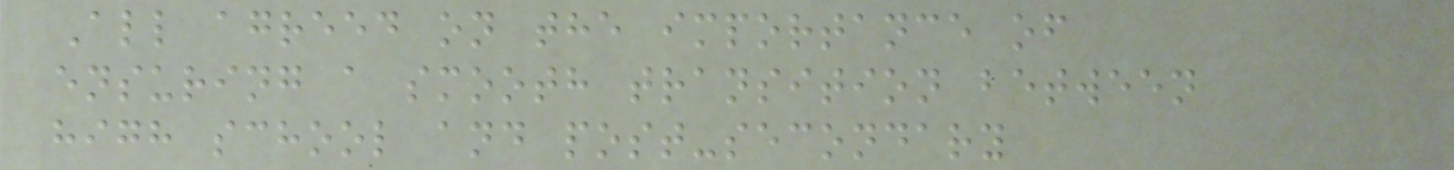All agreed on the importance of
ensuring a smooth transition between
high school and post-secondary
